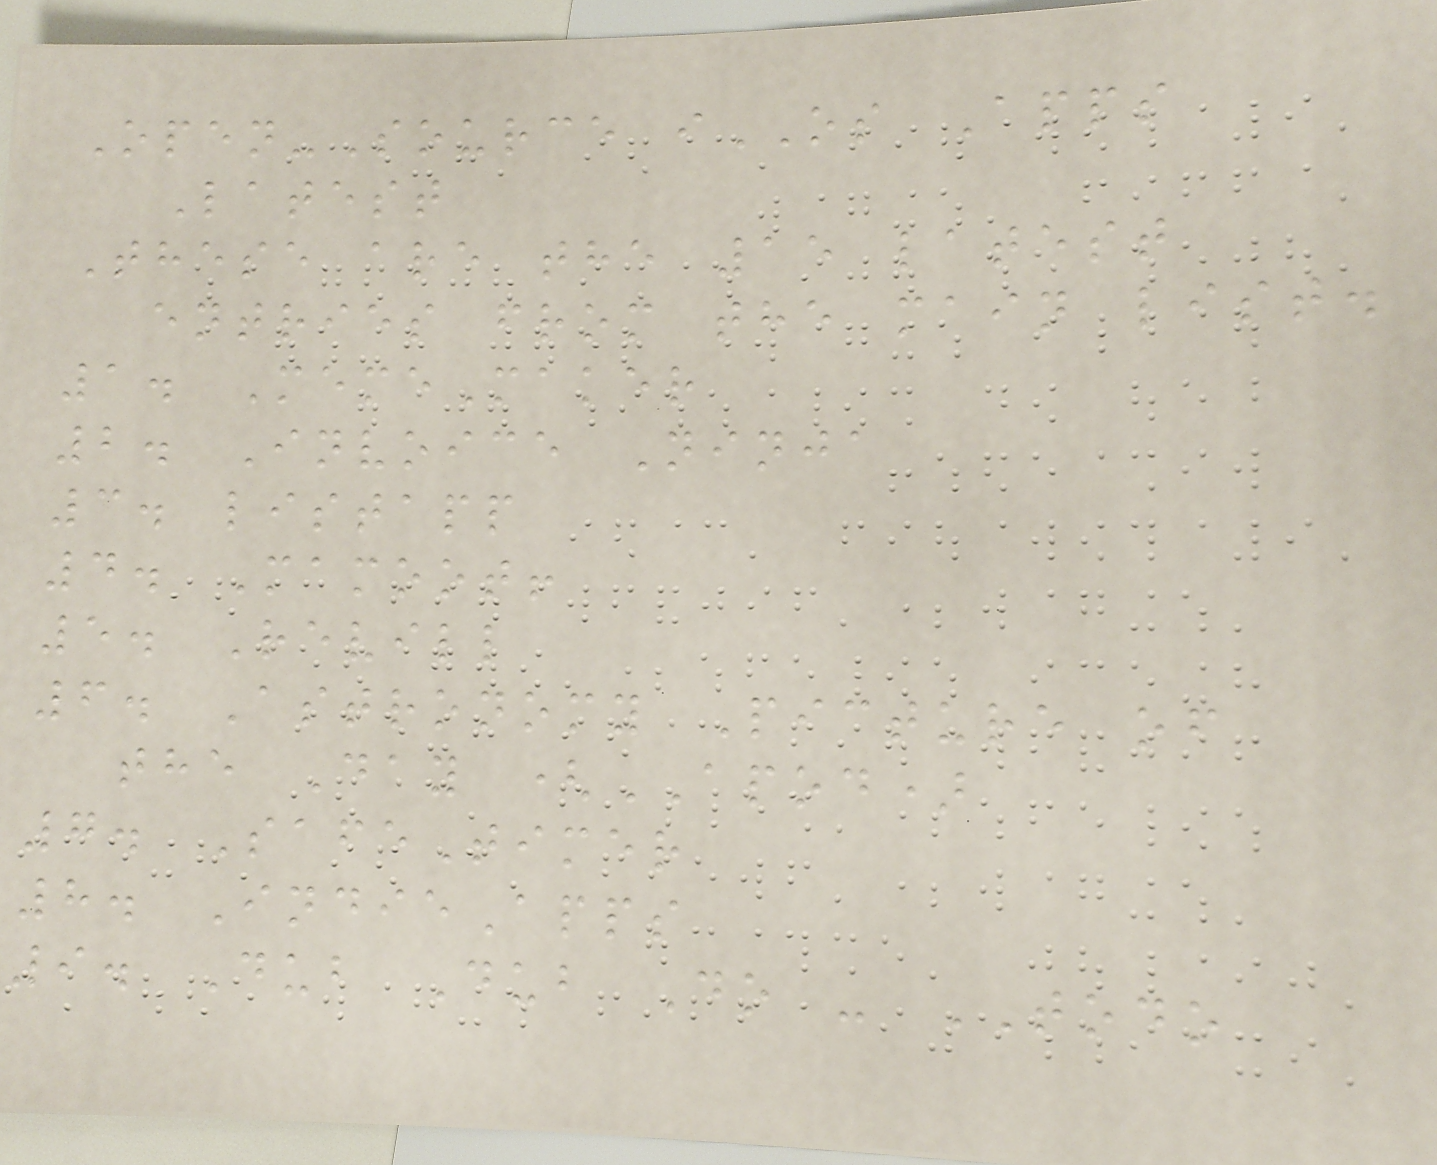Open-Source iOS Apps
Latest
These are the 15 latest
entries from the main list.
1. MemeMaker
2. Invoice Ninja
3. listapp
4. Mamoot!
5. Revill
6. Astronomy Picture of
the Day (APOD)
7. SafeTimer
8. IndieApps
9. Dub Dub Do - TODO
